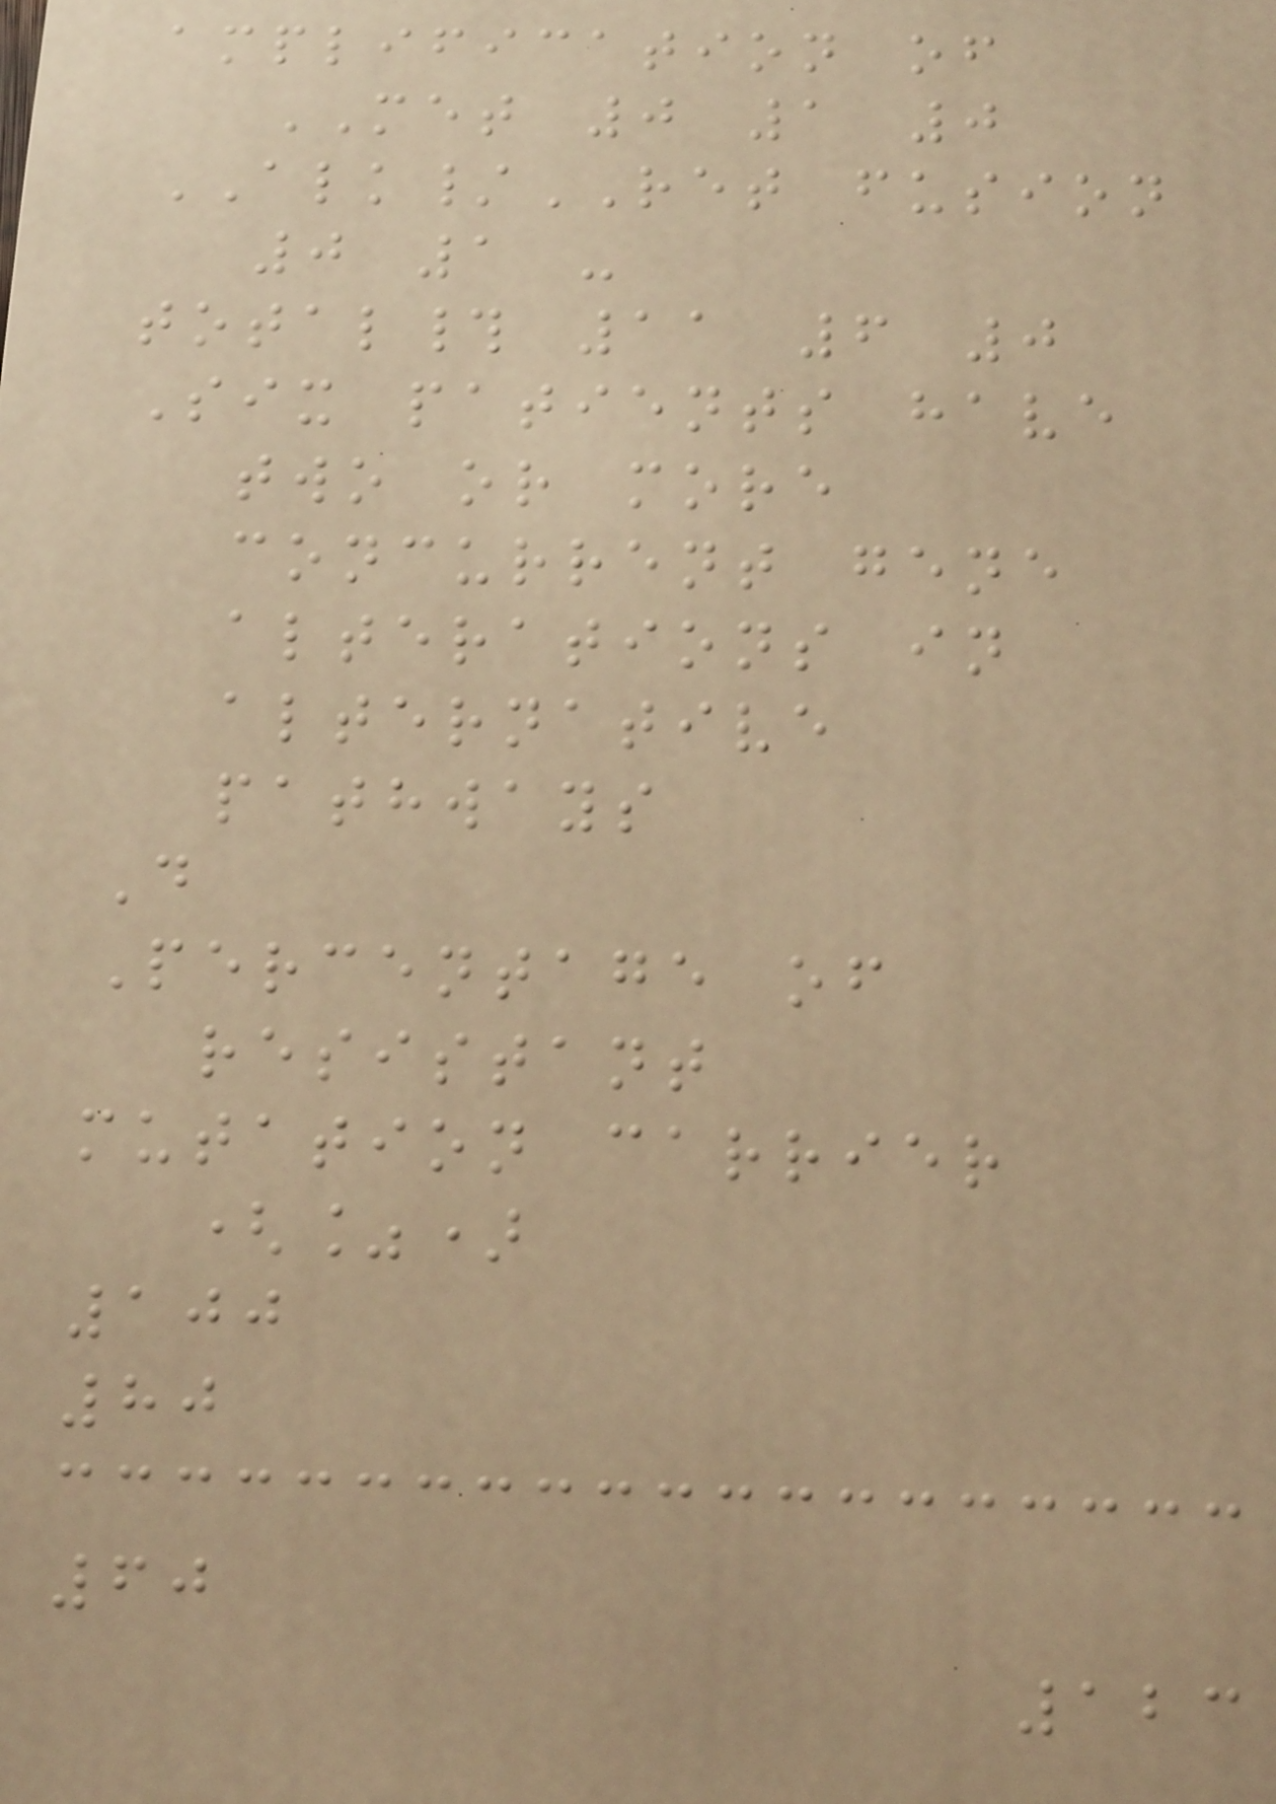amplification of
MET 0 1 0
ALK/RET fusion
0 1 -
total# 11 6 0
Six patients have
two or more
concurrent gene
alterations in
alternative
pathways
D
Percentage of
resistant
mutation carrier
(%)
100
80
60
123
